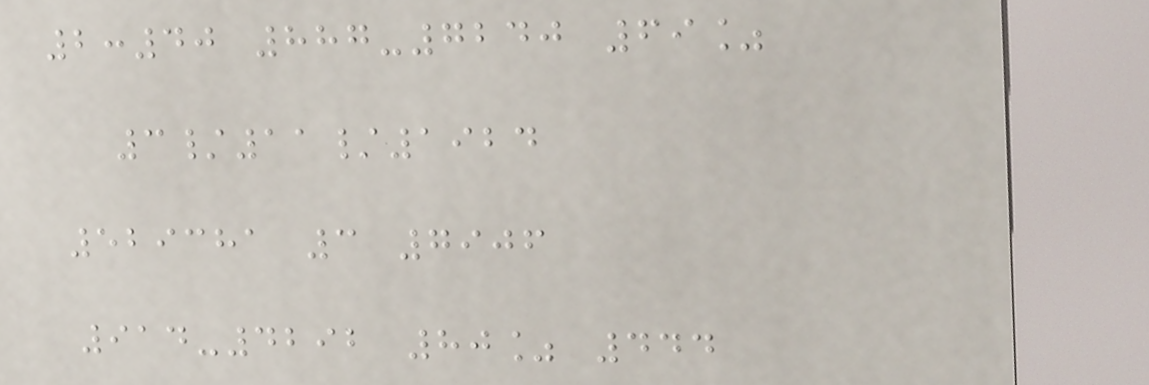2:40 887-7240 69%
3/11/1924
529381 3 7906
914-4292 80% 444
